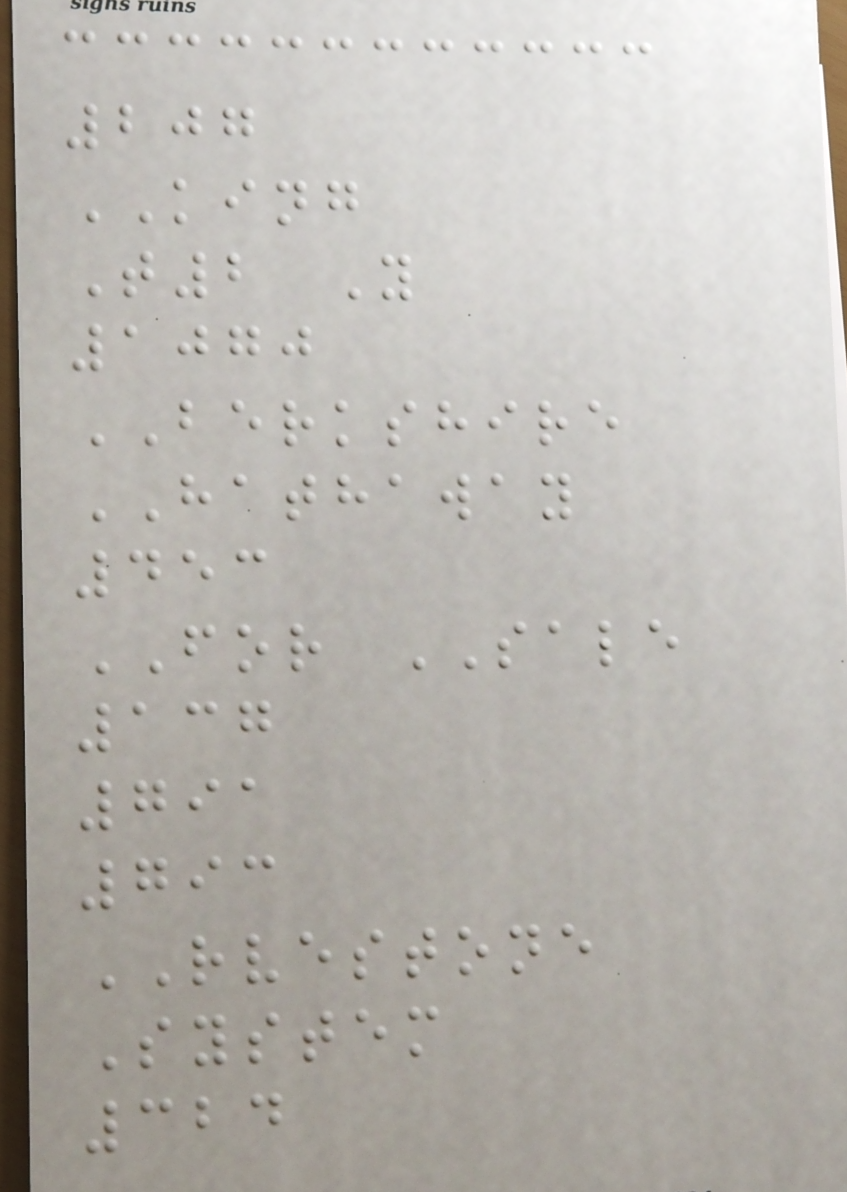207
KING
T2 Y
1070
BERKSHIRE
HATHAWAY
453
FOR SALE
137
791
793
RVESTONE
System
324
